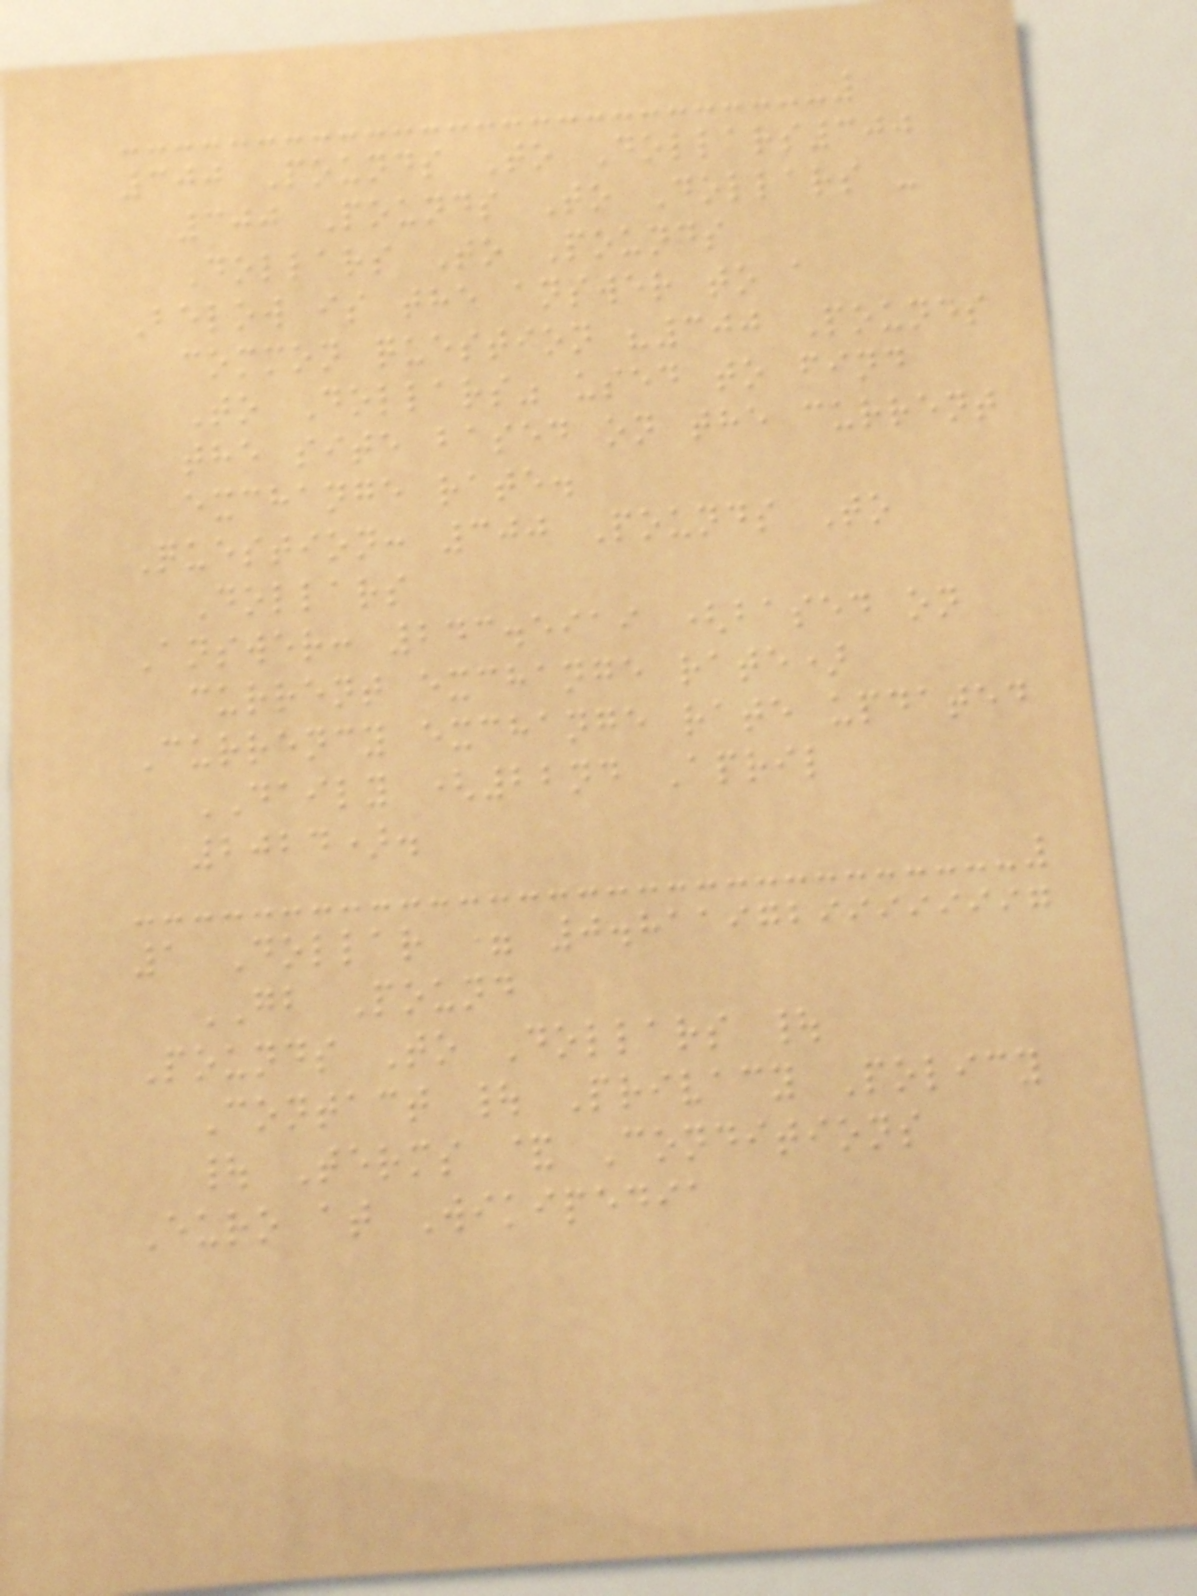300 Pounds To Dollars300
300 Pounds To Dollars -
Dollars To Pounds
Below is the answer to a
common question "300 Pounds
To Dollars" used to find
the site based on the current
exchange rate.
Question: 300 Pounds To
Dollars
Answer: 243.5919 (based on
current exchange rate)
Currency exchange rate updated
DAILY (22nd April
2024).
1 Dollar = 0.81197299999997
GB Pound
Pounds To Dollars |
Contact | Privacy Policy
| Terms & Conditions
Euro at Wikipedia
